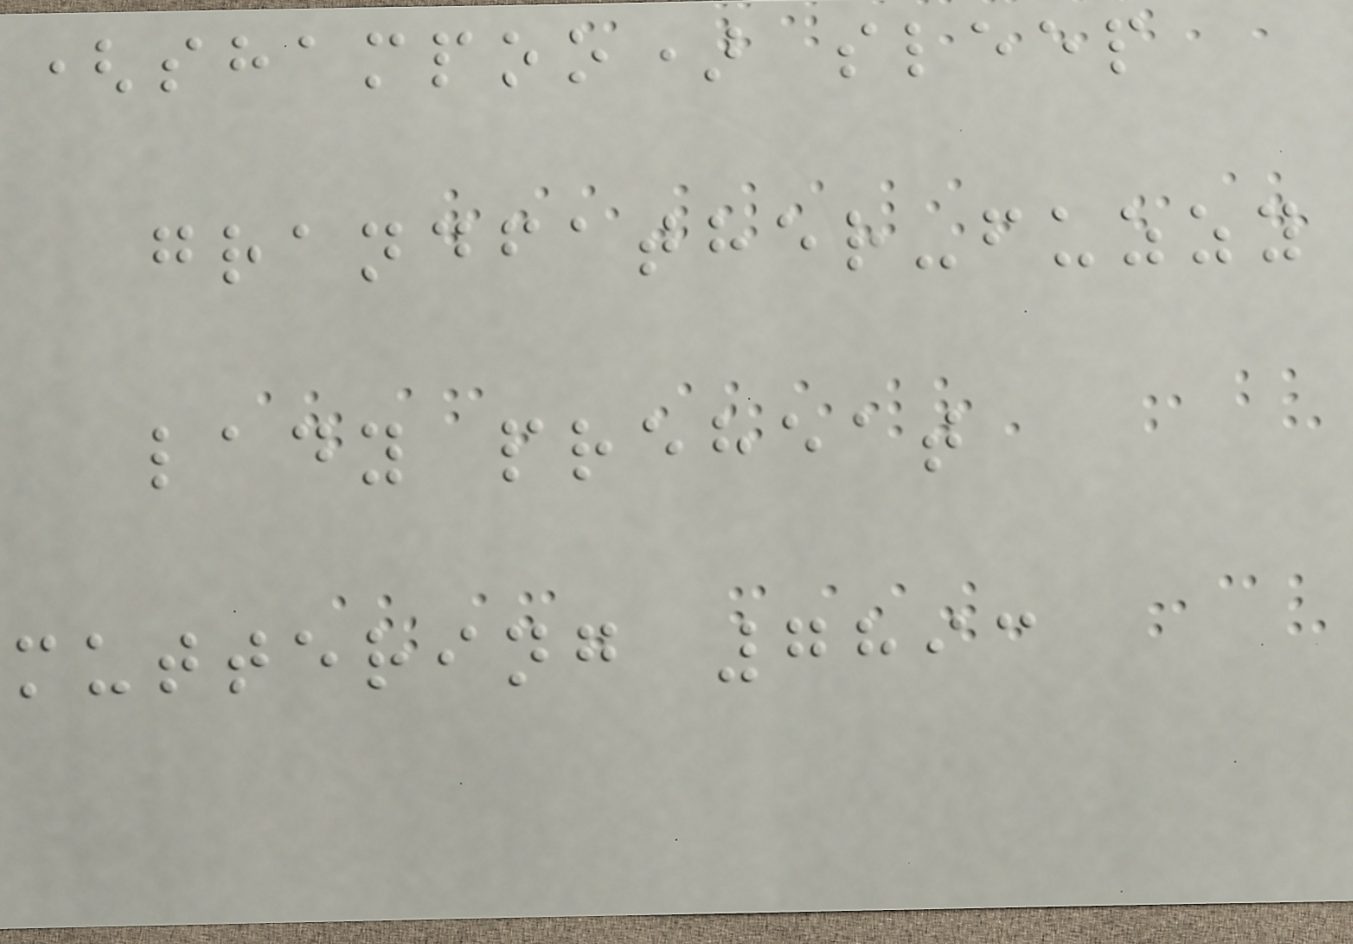(shampoo) sleep
grandfather-fuzzy
lady preheat
muttering 7893
